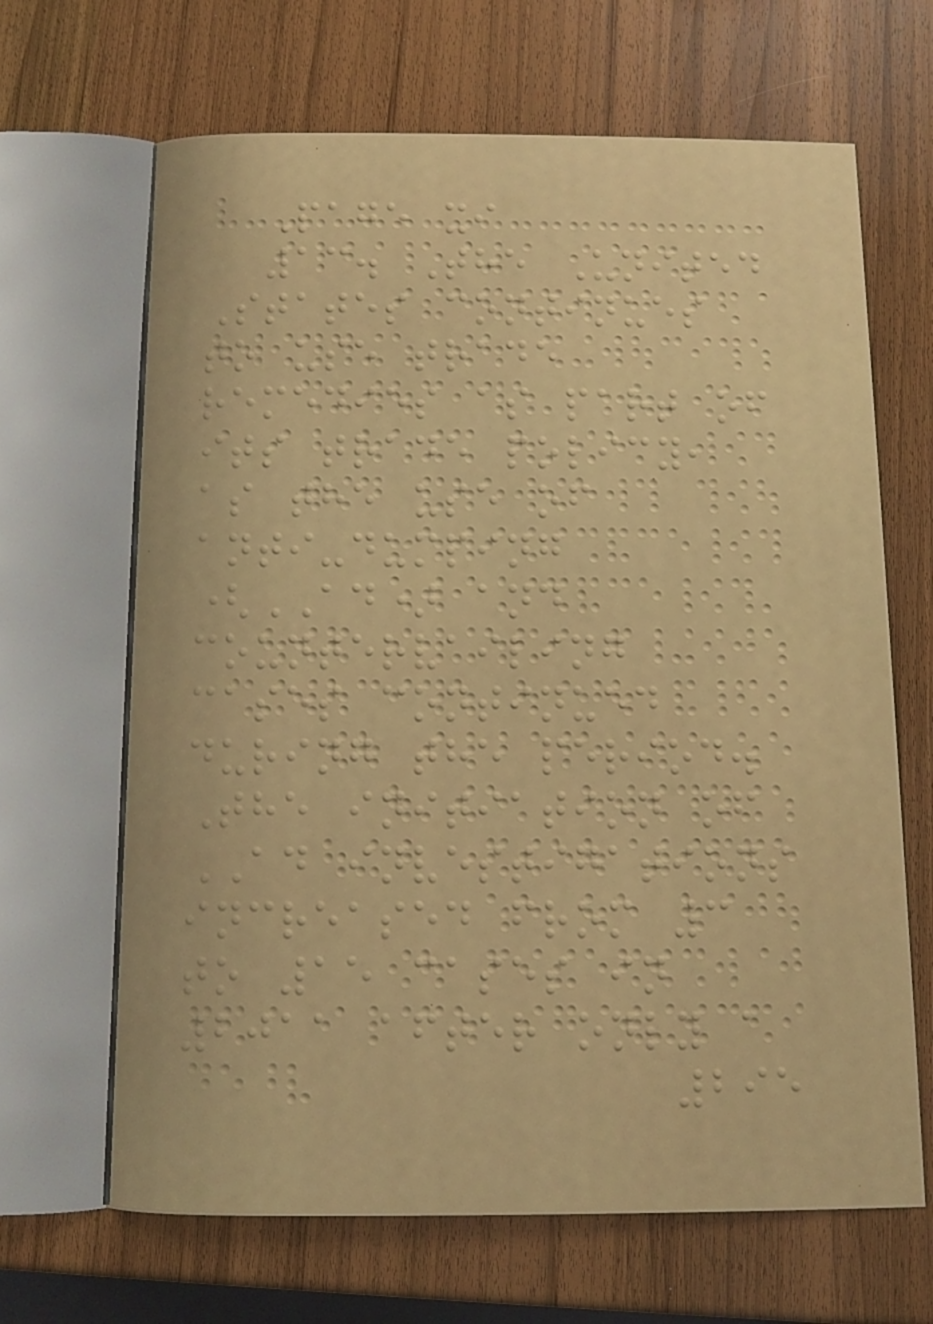Page xi
13. The United
States continues
to use trade
remedies as part of
its trade policy,
as the use of
anti-dumping
(AD) and
countervailing
cases continued
during the period.
The initiation of
AD investigations
increased from 3
to 15 cases in
2011 after only a
295
